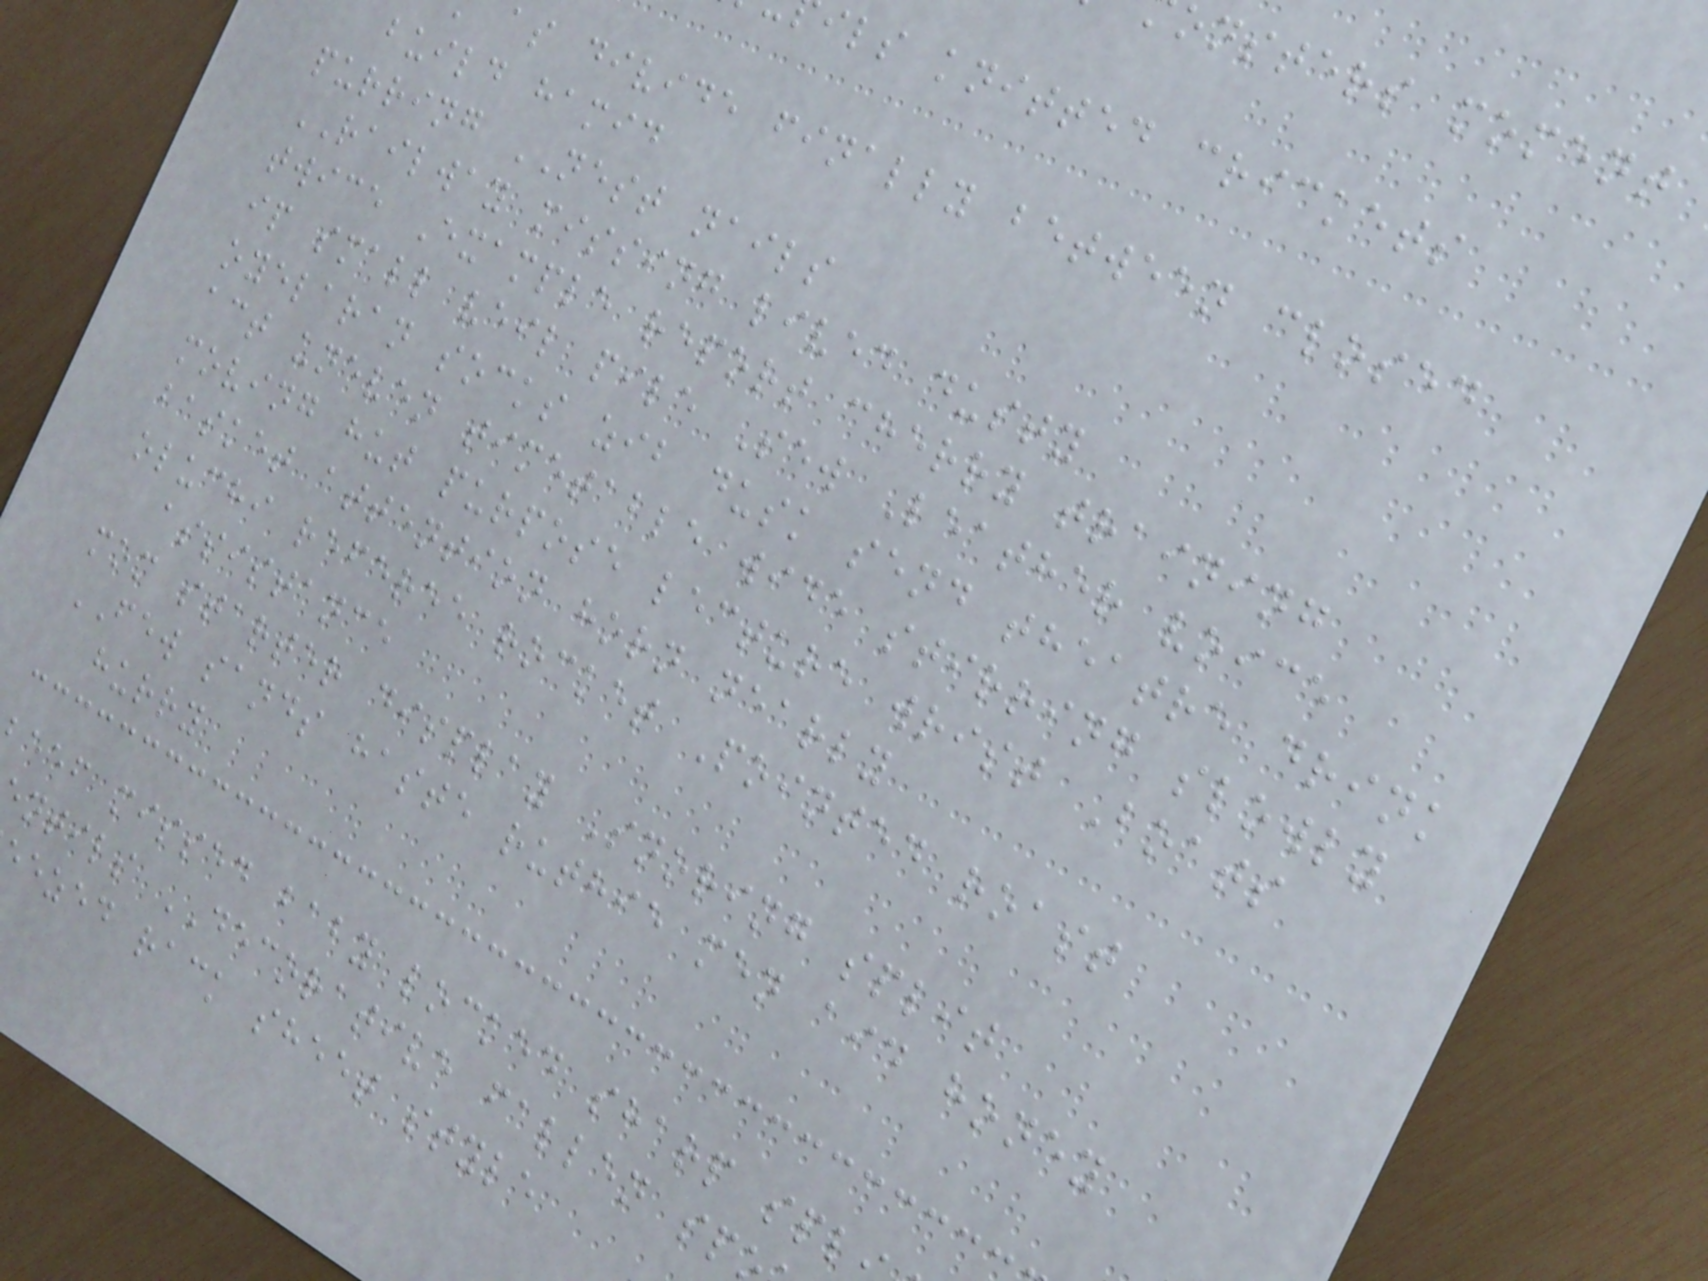onsters moment
ils knitted crickets
as divide finally between closed
build hamid
purring NEST nails
RAILWAY missing lived dusty
twice Example report cherry training
ip small veil pile Sew Leather voice
oyelaran socks zib dusk send theatre drink
act uneven timetable wide stirring slowly
moving hut purpose lecture wrist Boats
basket attention horn nearly
oluchi referee rocket Pointed roast
assistance
mom starter display Snoring split
FEW sands haste ruthie men aid honey
hurry
eef missed baby locked sharp spl
ntils DECORATIVE fallen sp
ezed rack sheet style
